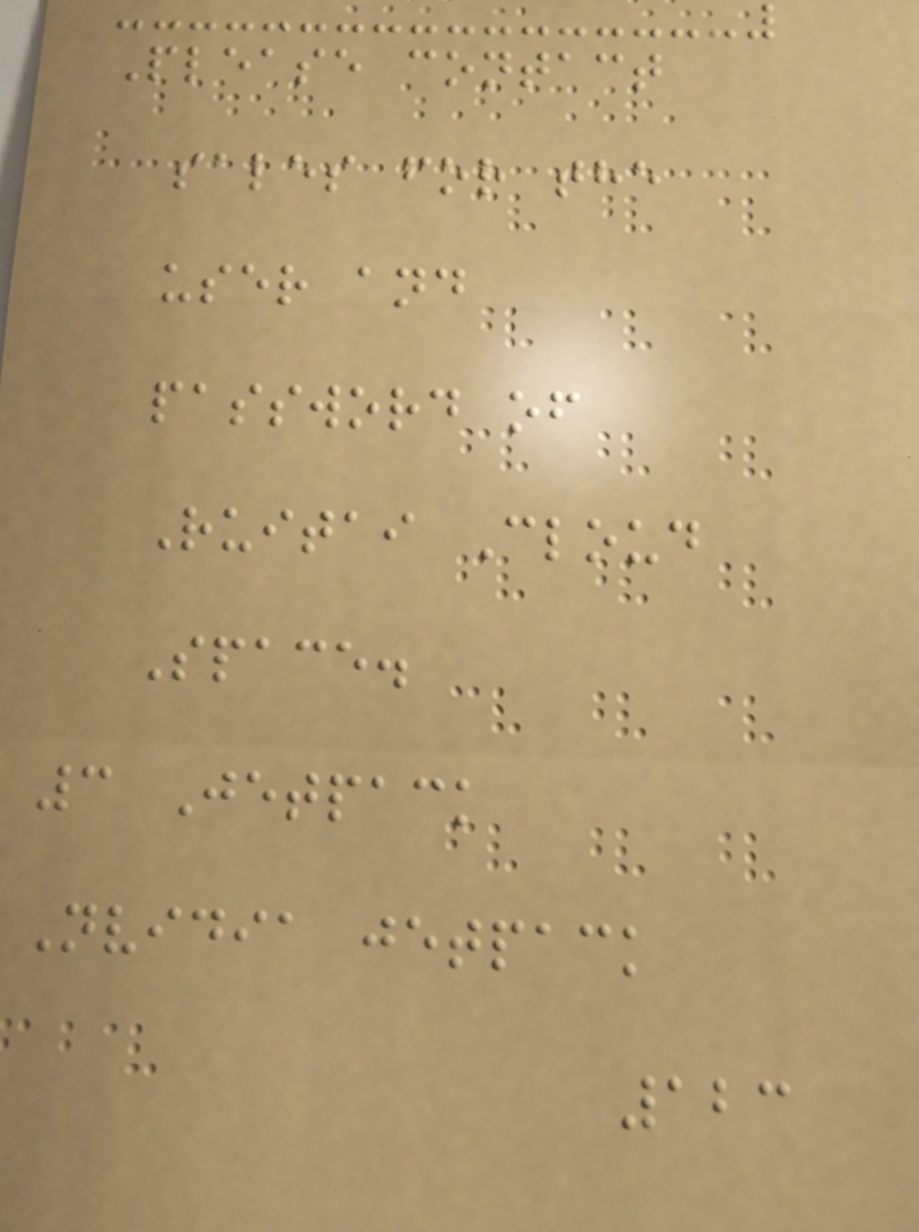Please contact
sales for the
user and
password of
Ruitai Cloud
Space.
3 Jetpack
Nvidia jetpack
123
